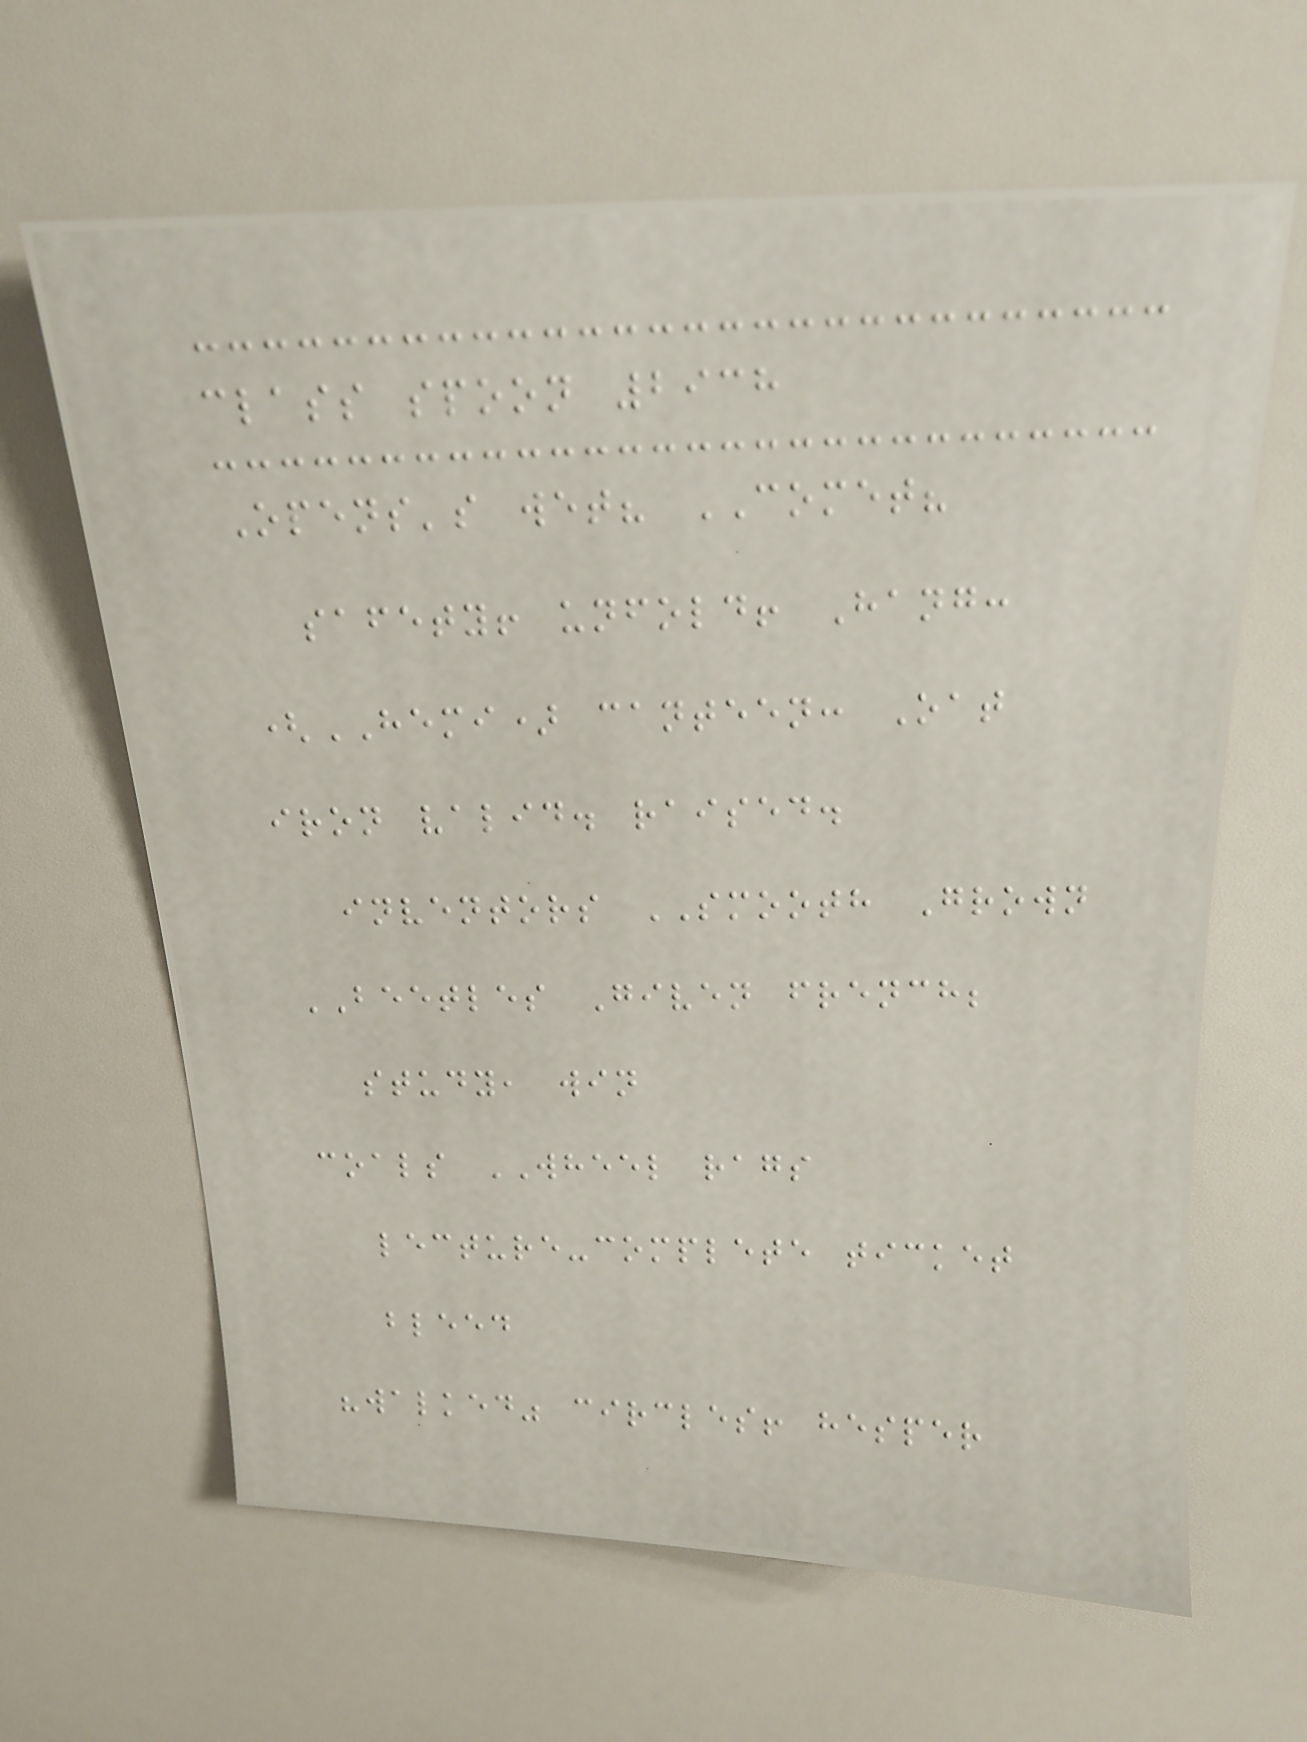class spoon 2938
Opens's wet? COMET?
safety! unfold! Hang:
(HEMI) canteen: Oat
iron valid. raised.
inventors SMOOTH Grown
BEETLES Given french;
study, win
coals WHEEL rags
lecture-complete ticket
bleed
"walked" circles! hesper
